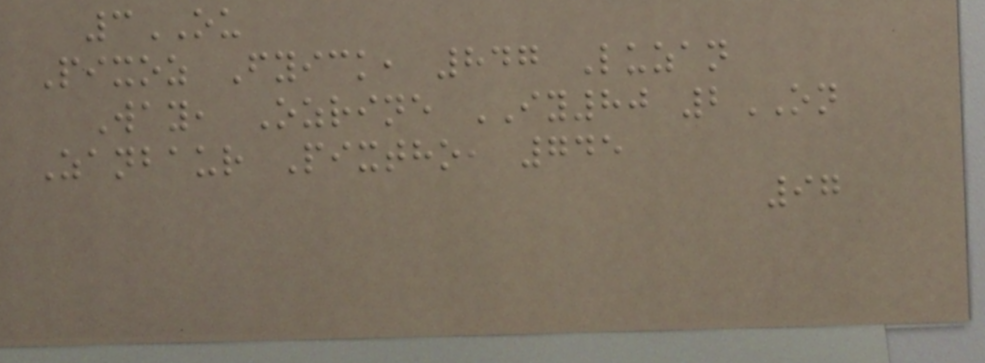3OU
Pixoz Fyick, 847 Luzan
Way, Ozrine IY80 2ON
Zanbaur Pixtho, 745
97
